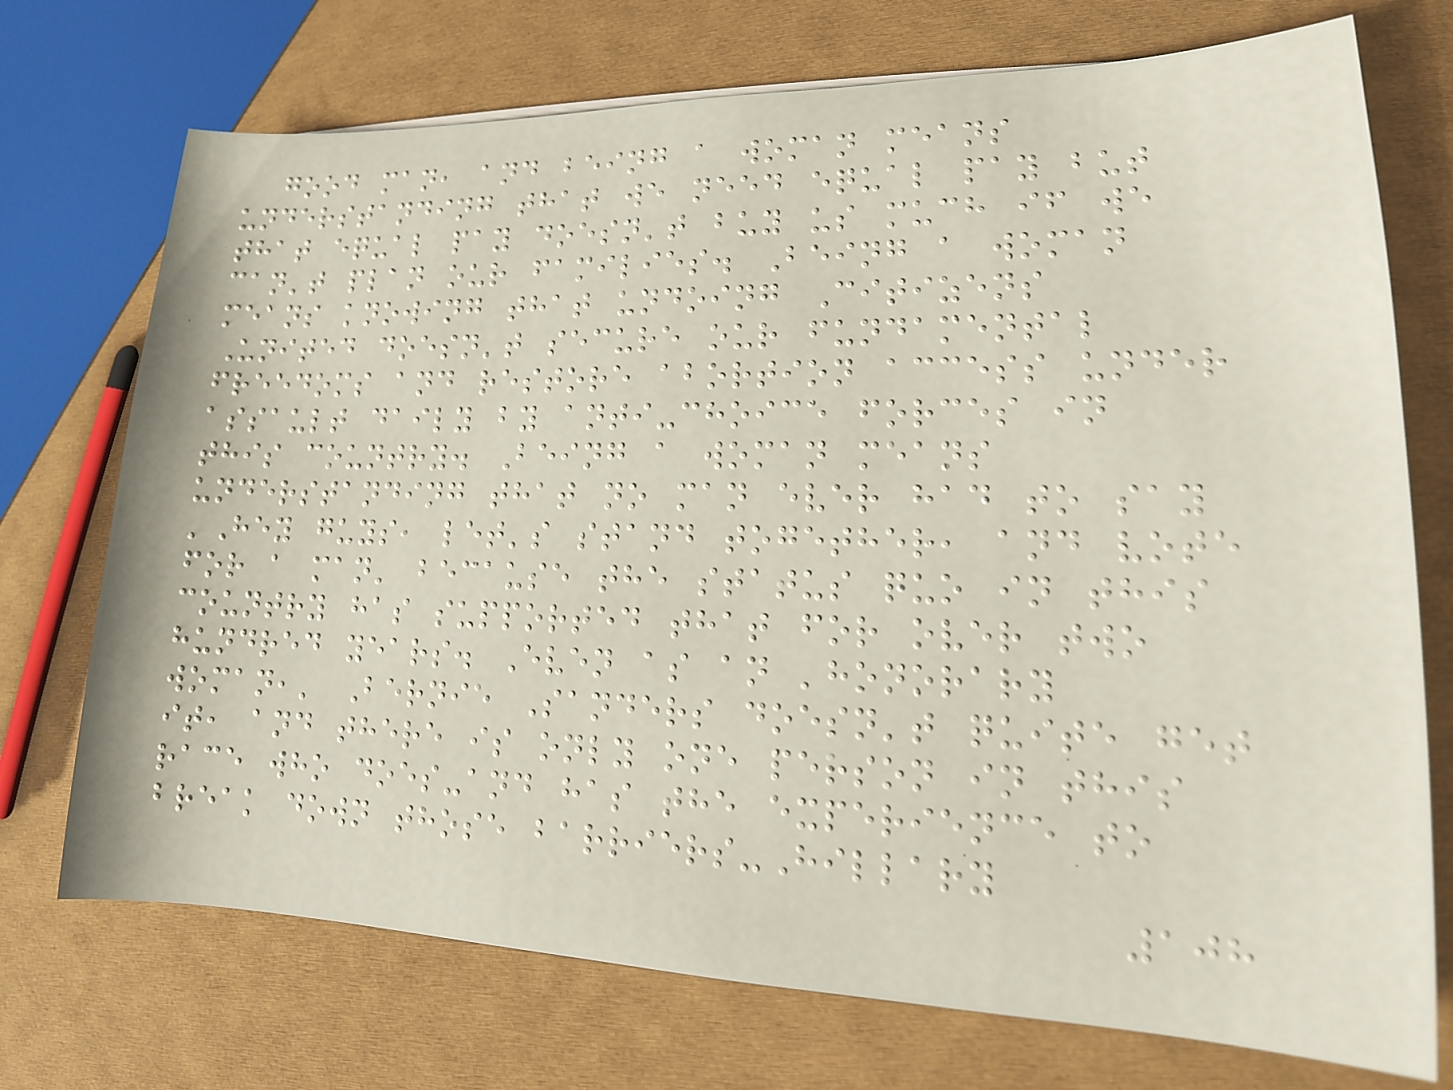good man, and being a woman means
understanding that we need equal pay but
that equal pay doesn't buy us much if we
can't plan our families. Being a woman
means knowing that undoing Citizens
United doesn't secure our fundamental
freedoms and restore abortion access under
assault daily by anti-choice forces in
this country. Being a woman means
understanding that no man ever had to say
'Hey guys, let's stand together, and vote
for a man' because the status quo in this
country has supported that for over two
hundred years. Even as an 'honorary
woman,' Bernie Sanders doesn't quite get
it, and there is only one person in this
race who does-and has the experience to
break down those barriers-Hillary
108
